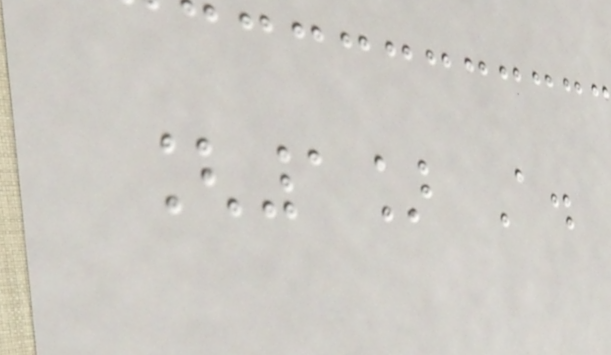[1] A.
